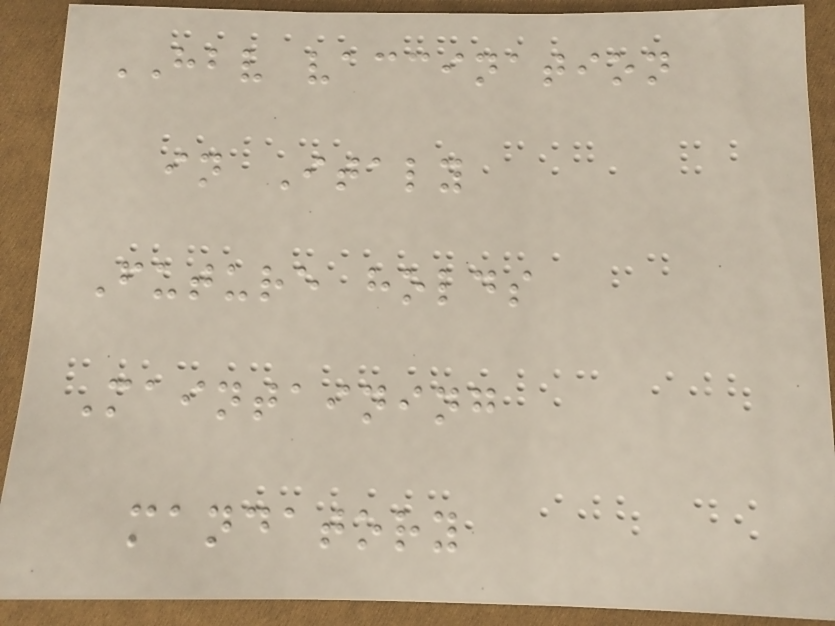HBV vaccination
in Italy
Future holds
Maintaining
mandatory
